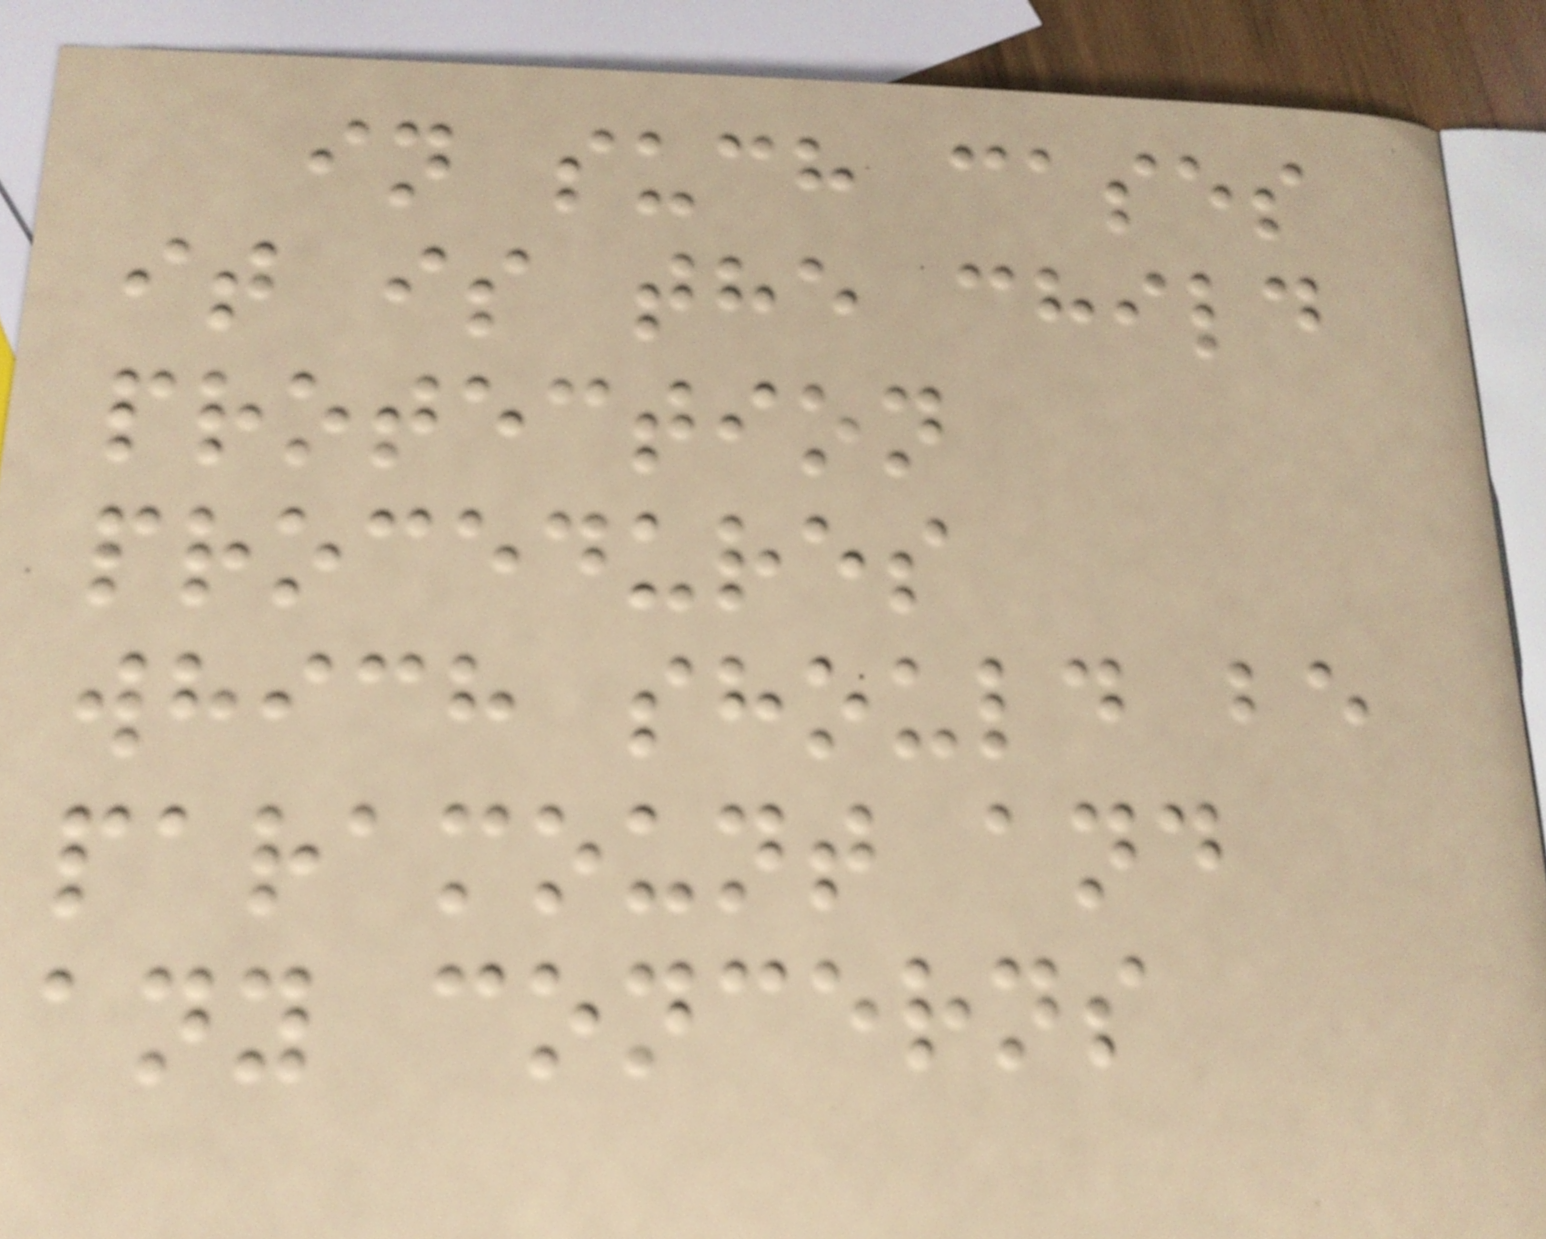in such cases
it is the child
protection
procedures
which should be
paramount and
any concerns
